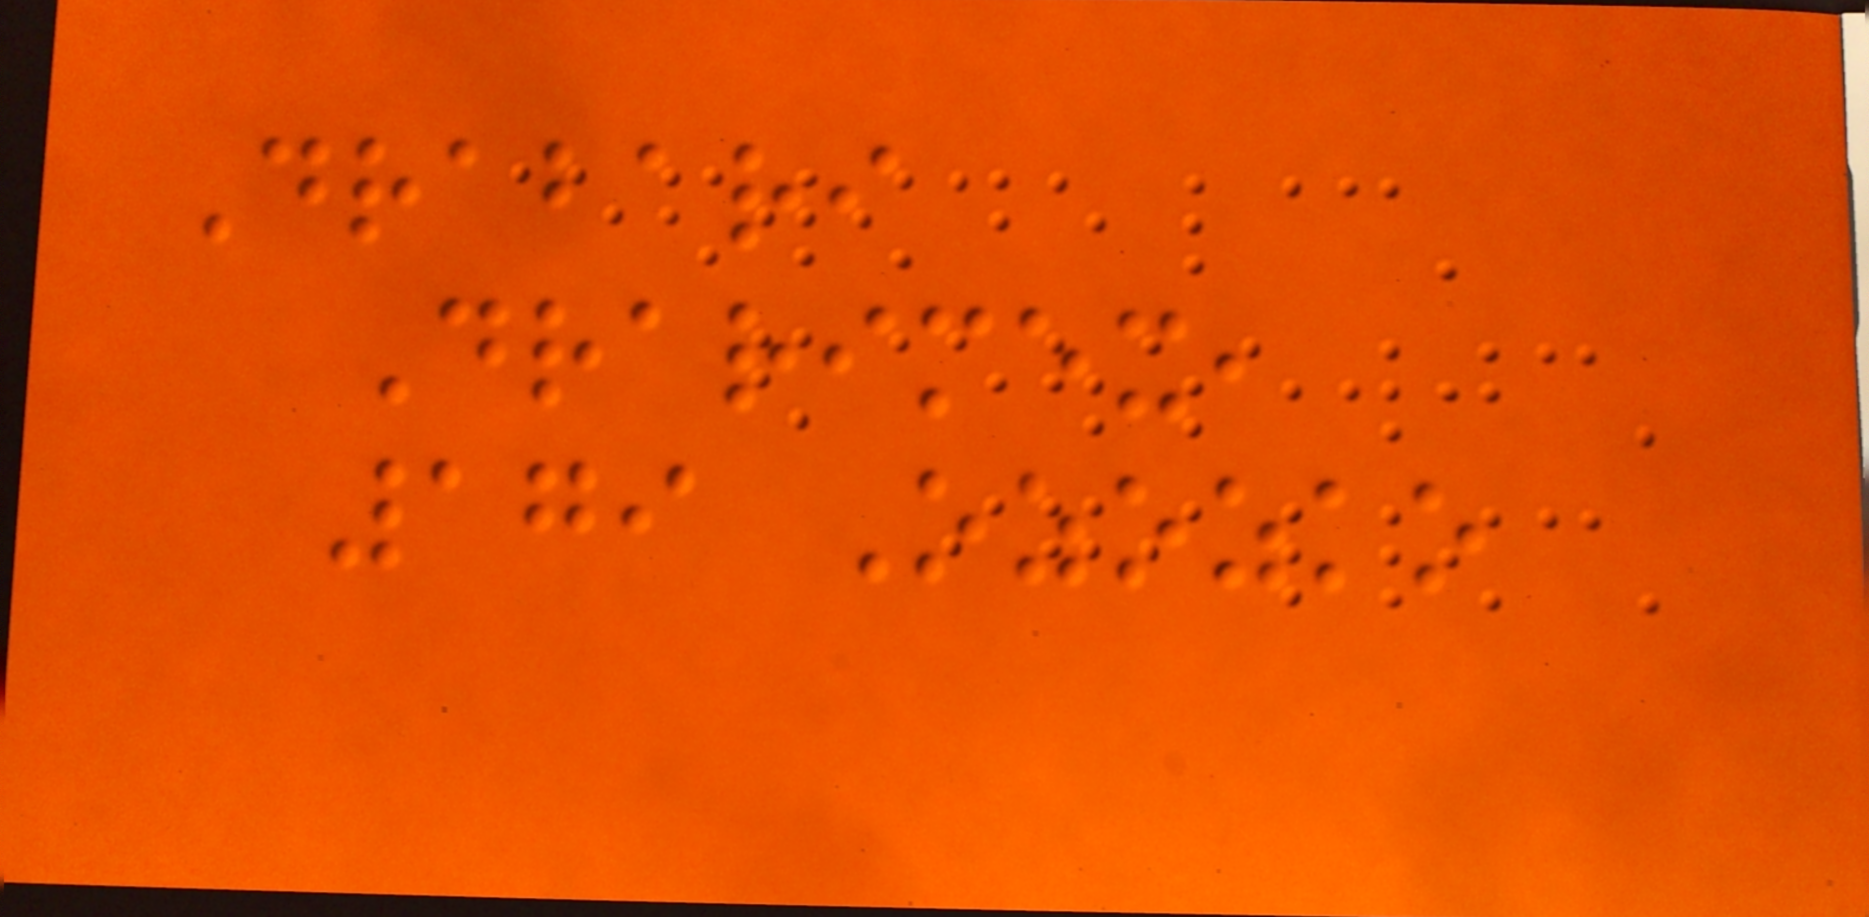Drabari
Drarimex,
179 Ozozko
